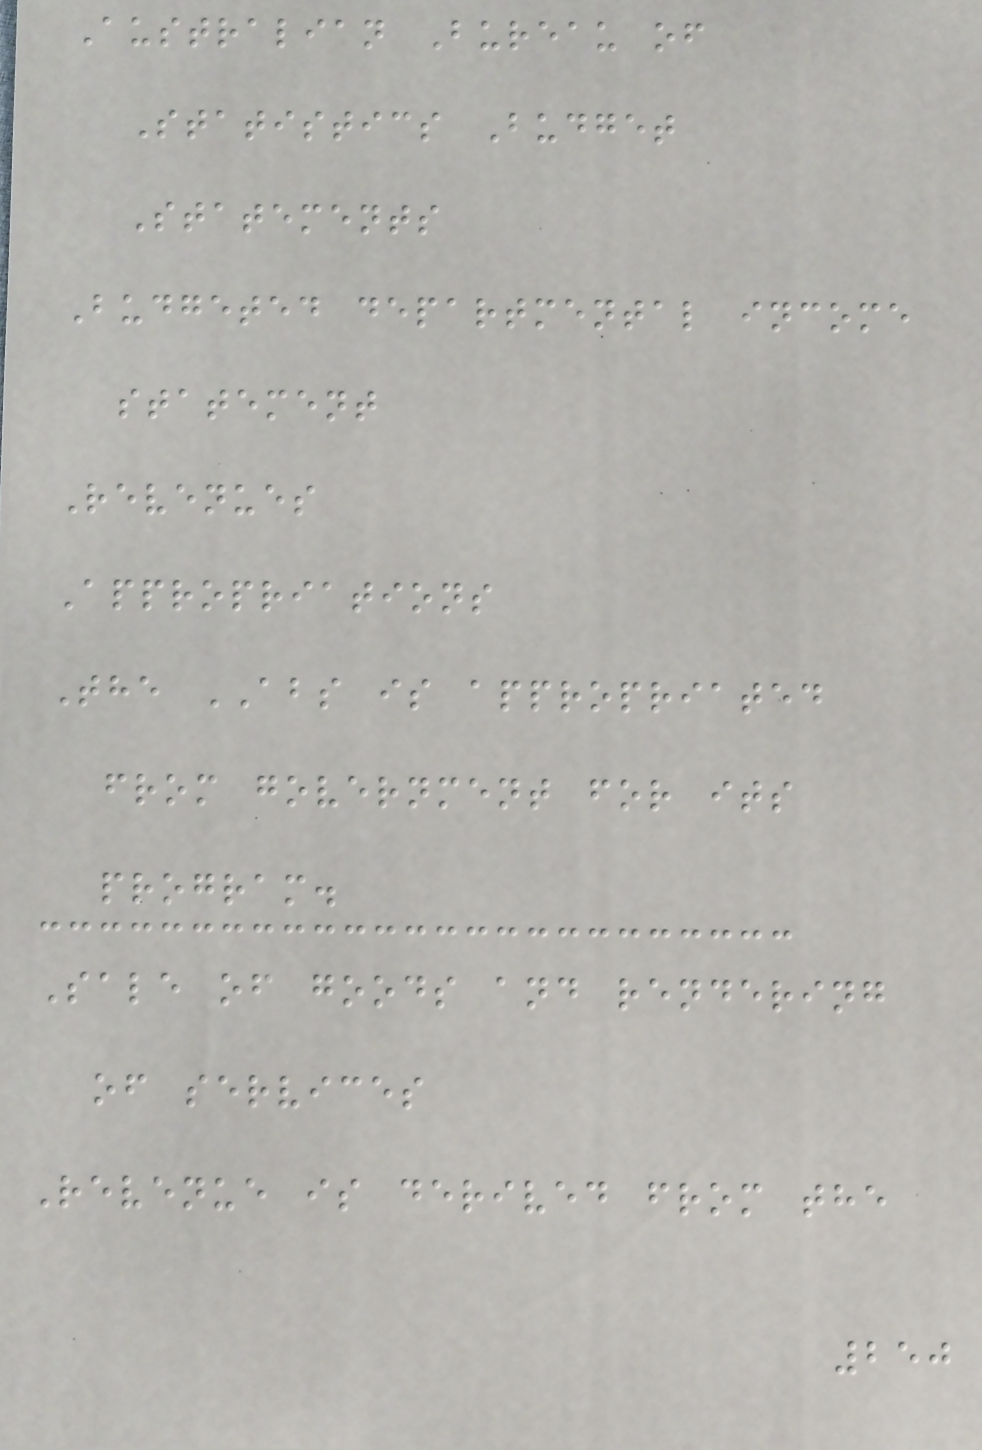Australian Bureau of
Statistics Budget
Statements
Budgeted departmental income
statement
Revenues
Appropriations
The ABS is appropriated
from government for its
program.
Sale of goods and rendering
of services
Revenue is derived from the
250
